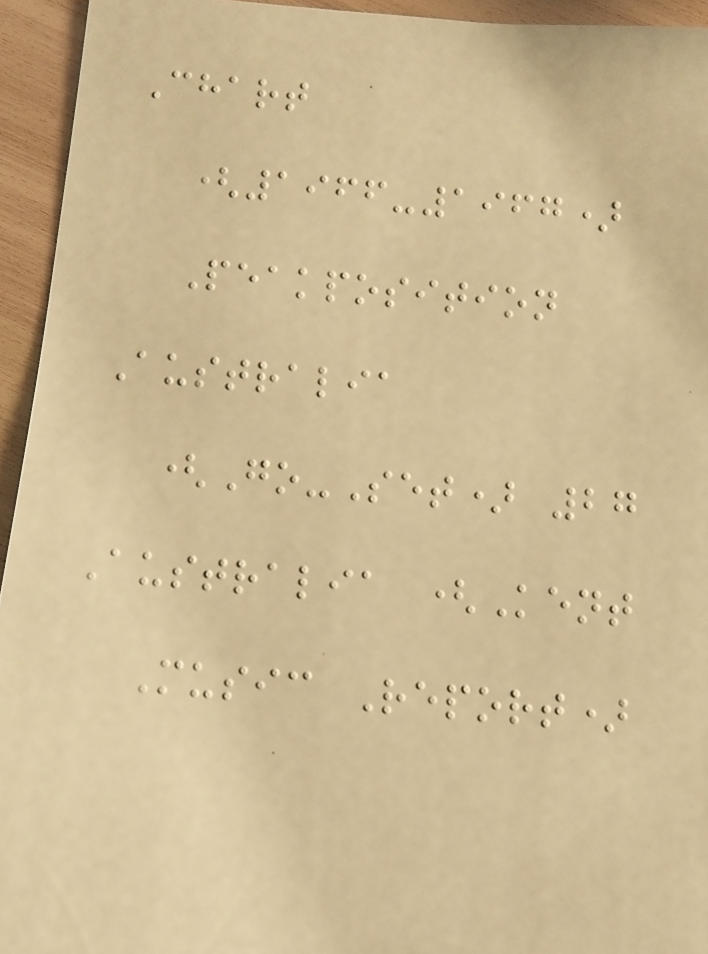Chart
(1966-1967)
Peakposition
Australia
(Go-Set) 27
Australia (Kent
Music Report)
